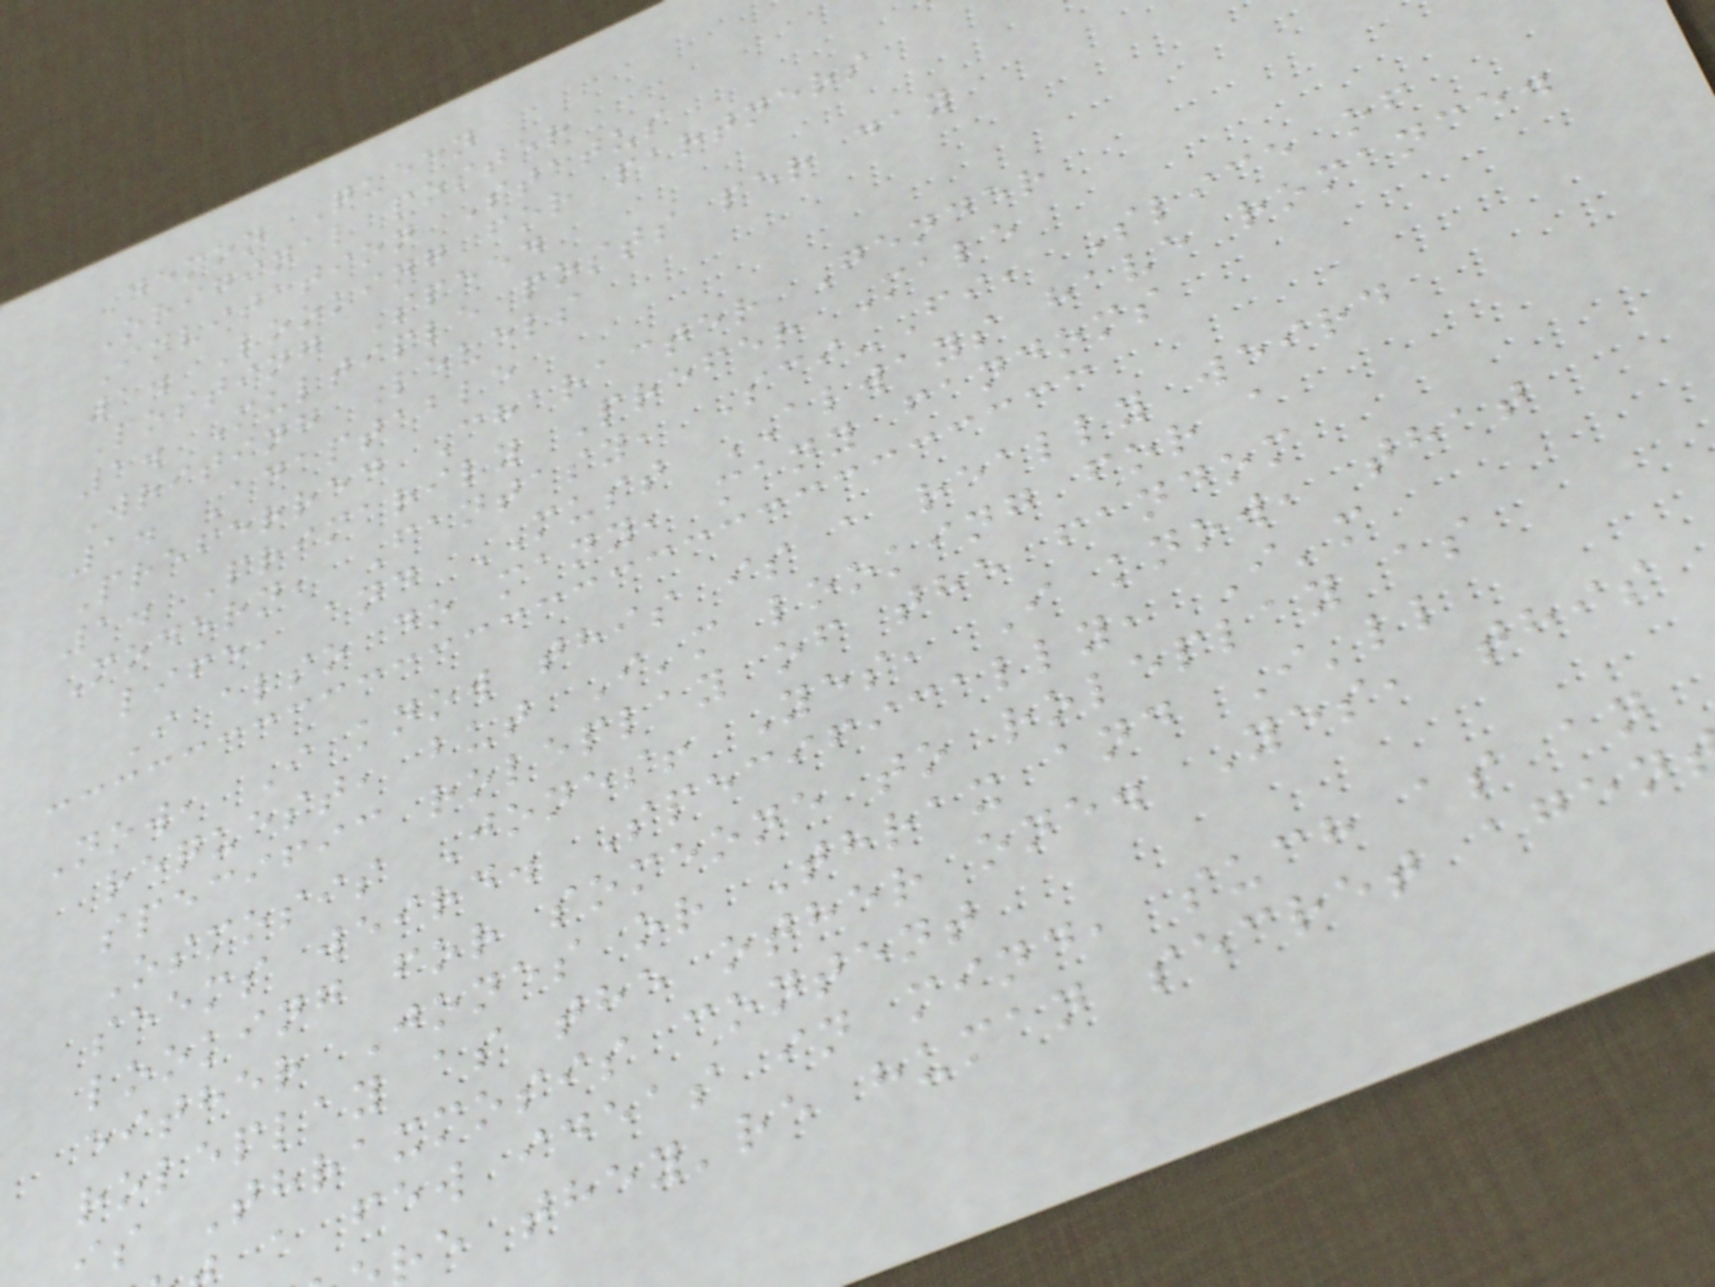Demon Queen
Original poster
Invitation Status
1. Looking for partners
Posting Speed
1. Multiple posts per day
Writing Levels
1. Adaptable
Preferred Character Gender
1. Primarily Prefer Male
Modern, Fantasy, Sci-Fi, Slice of
life, and MUST ALWAYS have romance.
I also do many, many fandoms
Now, I know this is a really weird
request, but I'm looking for a
specific roleplay of the fandom
Osmosis Jones! Yes, I know, that
seems weird. Specifically, I'm
looking for someone to roleplay as
either Jones or Thrax and I'll
roleplay as the other one. Yes, this
is Thraxmosis content
a few ideas in mind, such as an
e they're human secret agen
